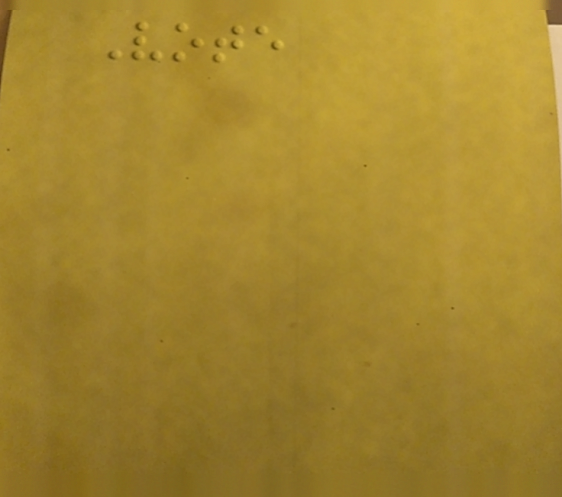Vote
